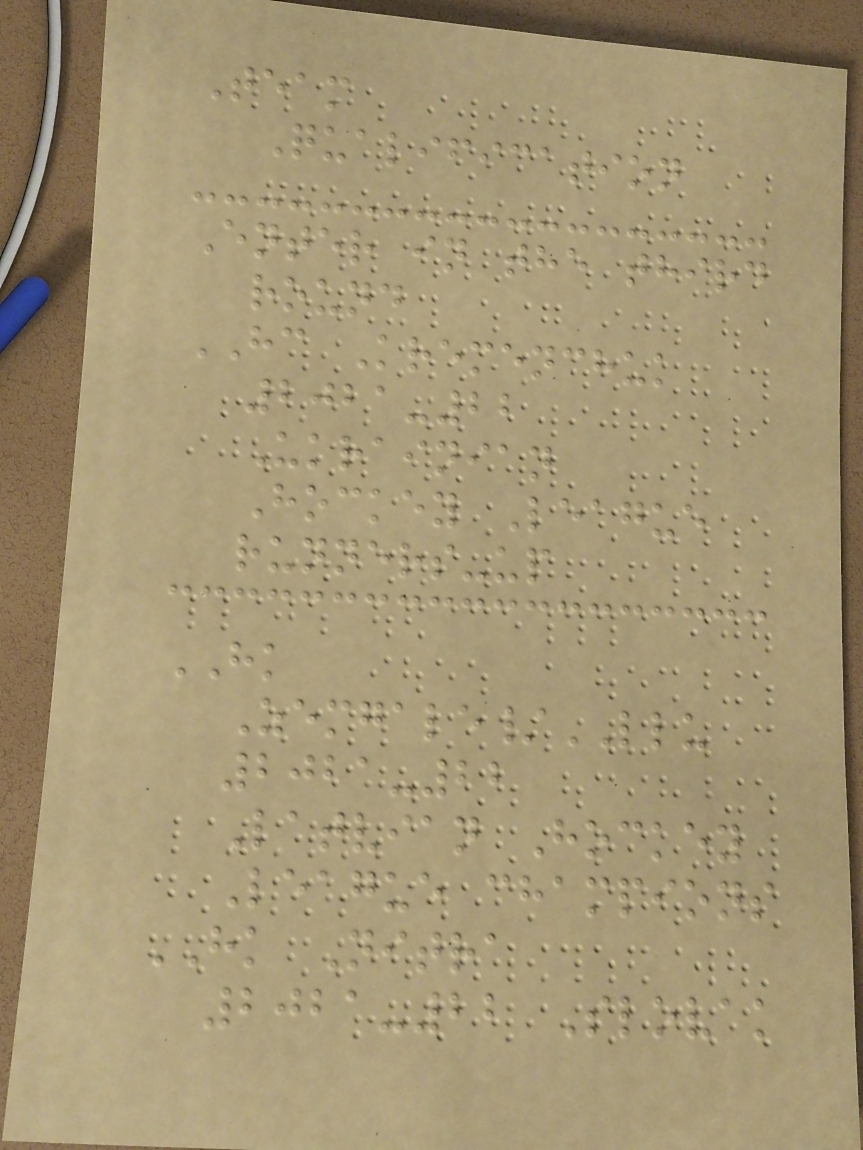Team
Qualification
Enter in the third
round
HC Kremenchuk
2021-22
Ukrainian
Hockey League
runners-up
HK
Zemgale/LLU
2021-22
Latvian Hockey
League champions
HK Nitra
2021-22 Slovak
